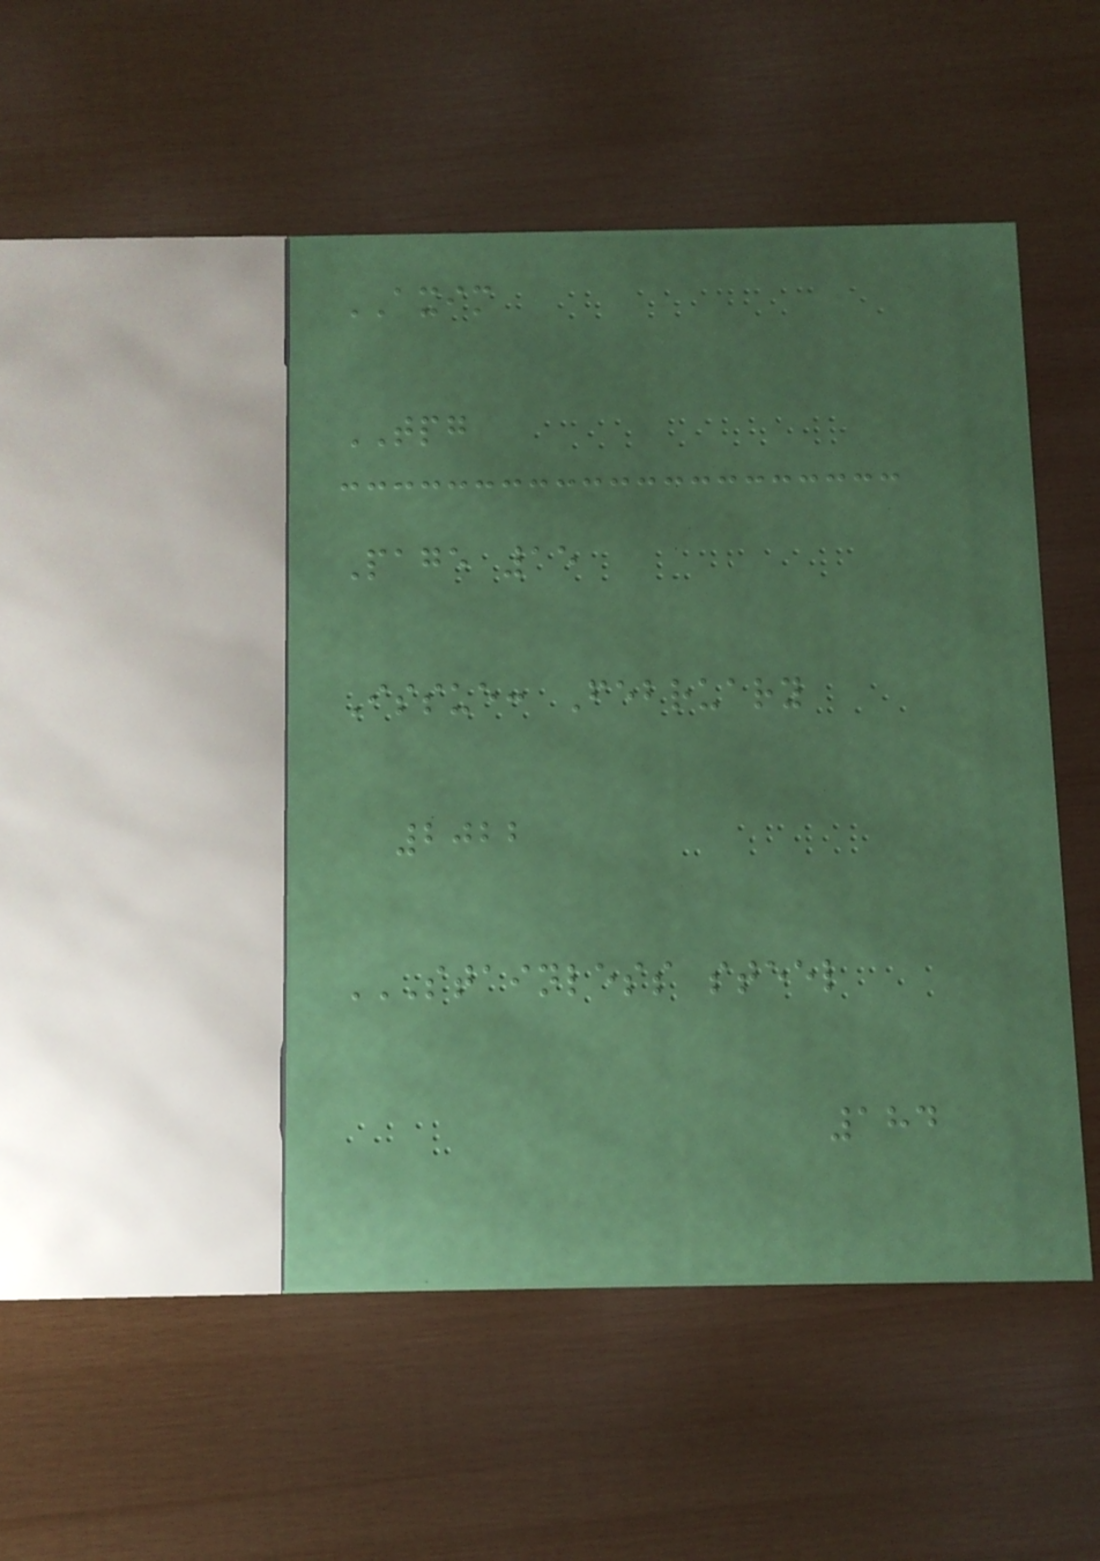AXIM
TPG
Page 15
Issue: February
2022
STAINLESS STEEL
184
